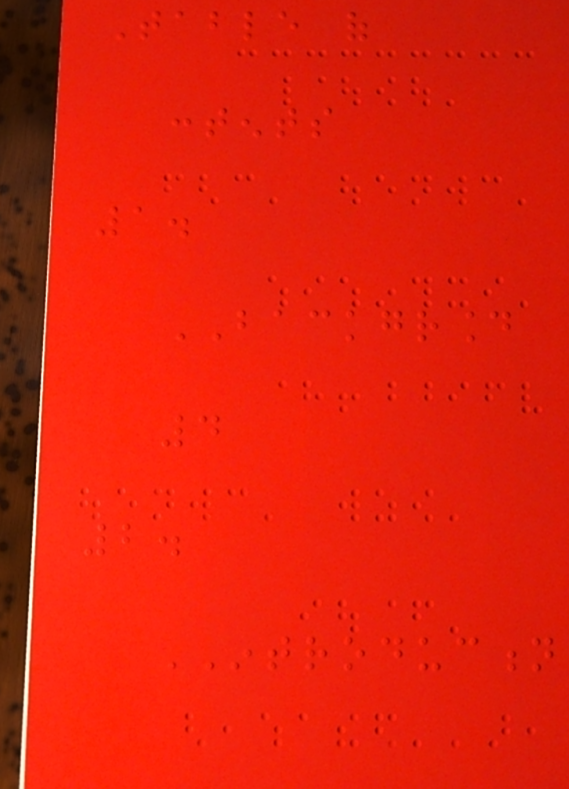Table of
contents
1.
BACKGROUND
4
2.
INTRODUCTION
